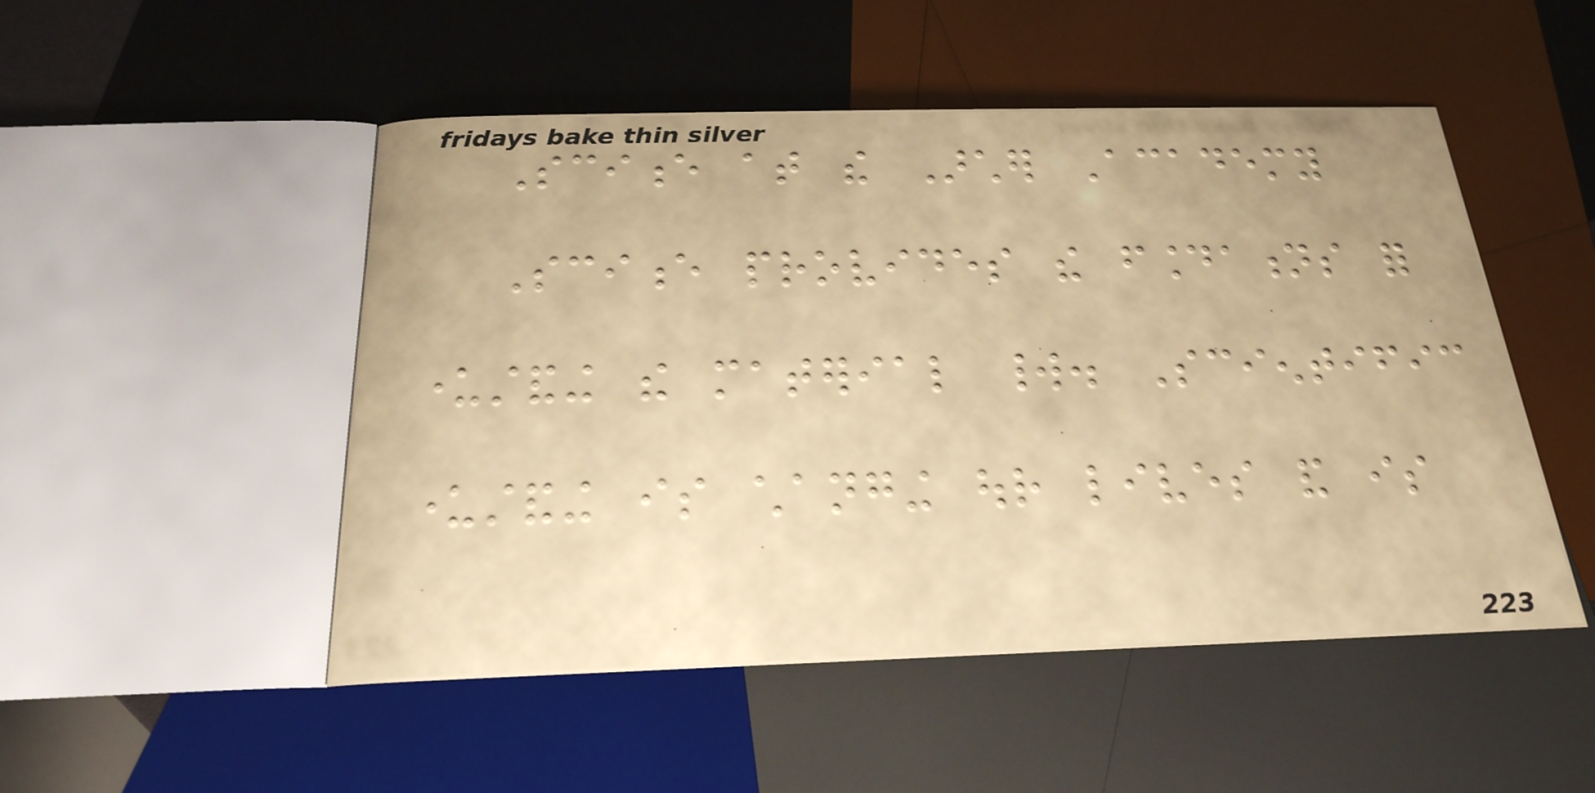Science at the Archer Academy
Science provides the foundations for
understanding the material world. Scientific
understanding is changing our lives and is
